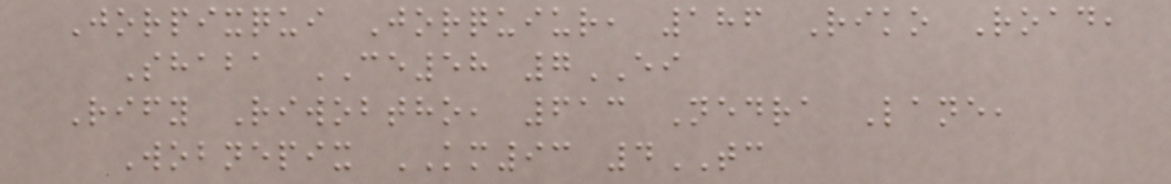Jorpixqui Jorquiur, 186 Riko Road,
Shaba CE58 7EI
Rify Riwobtho, 613 Nedra Lane,
Wobnepix KM93 4TC
